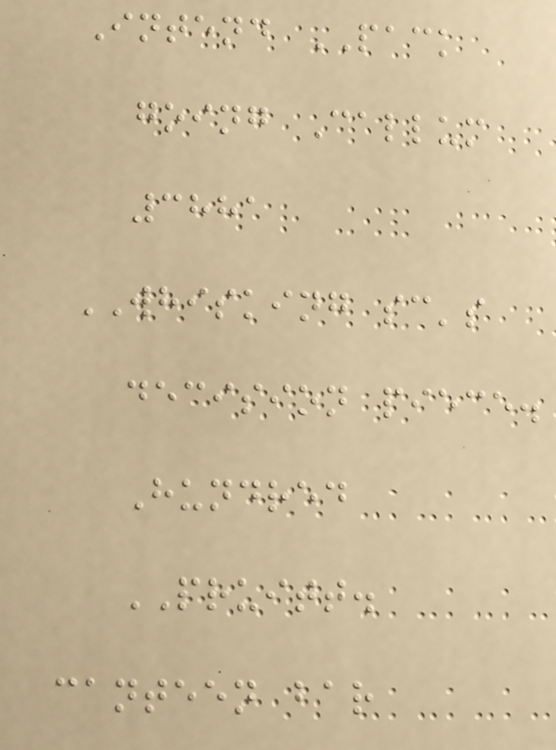Intend PACK
going Callum
3881
WHISKING sc's
decision piece.
Hundred
PRUITT.
canteen bar
